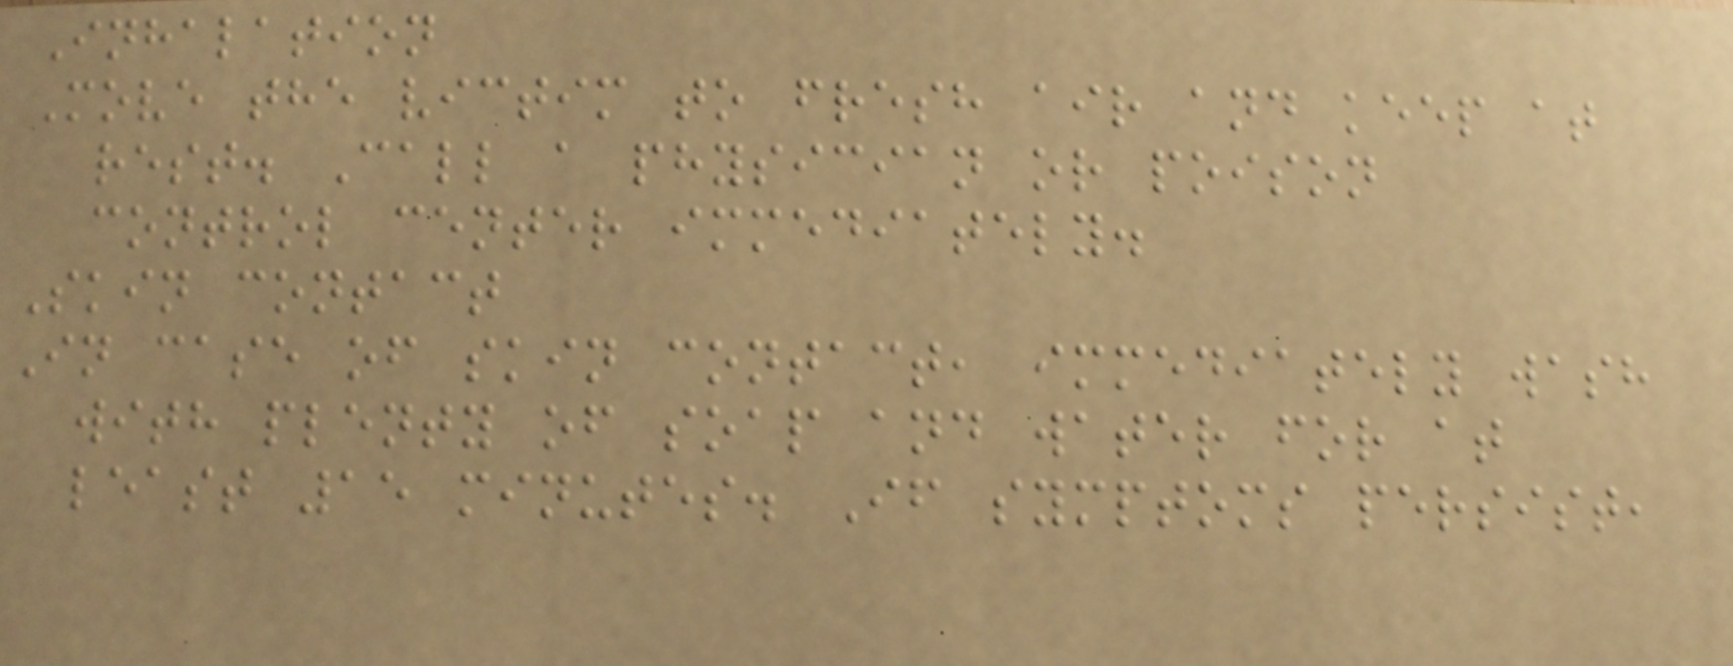Inhalation
Move the victim to fresh air and keep at
rest. Call a physician or poison
control center immediately.
Skin contact
In case of skin contact, immediately wash
with plenty of soap and water for at
least 15 minutes. If symptoms persist,
